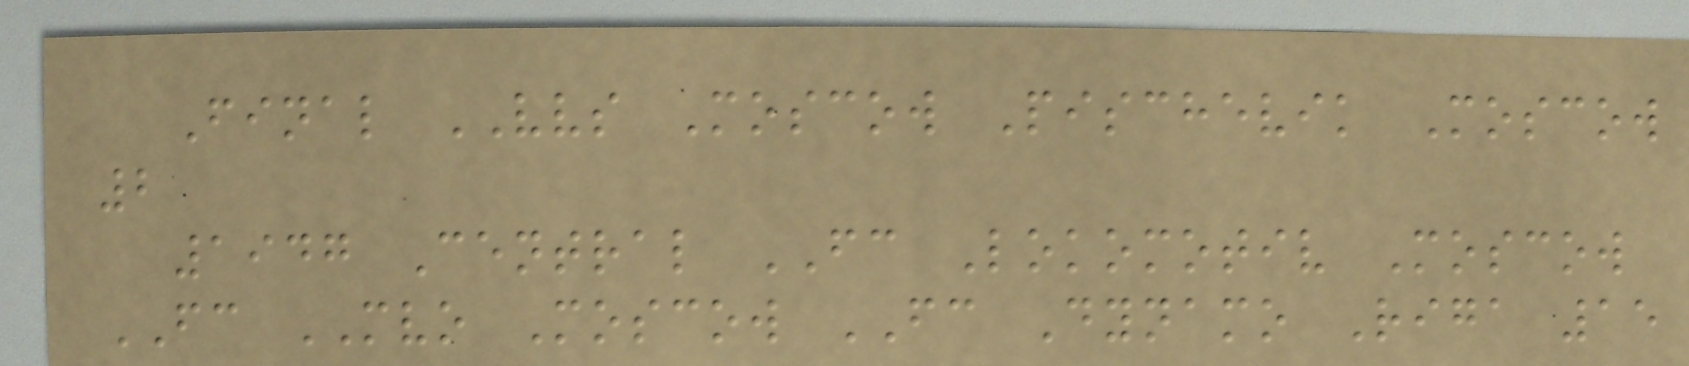Final VVS Moscow Pischevik Moscow
2
1947 Central FC Lokomotiv Moscow
FC MVO Moscow FC Dynamo Riga 15
